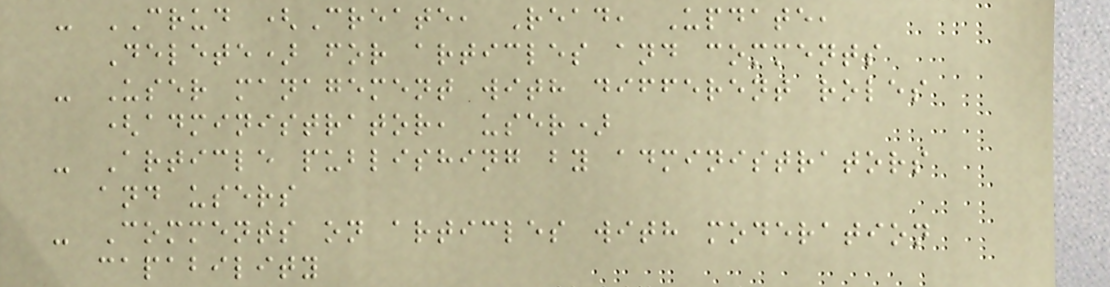- CRUD (Create, Read, Update,
Delete) for articles and comments
- User management with different roles
(administrator, user)
- Article publishing by administrators
and users
- Comments on articles with moderation
capability
